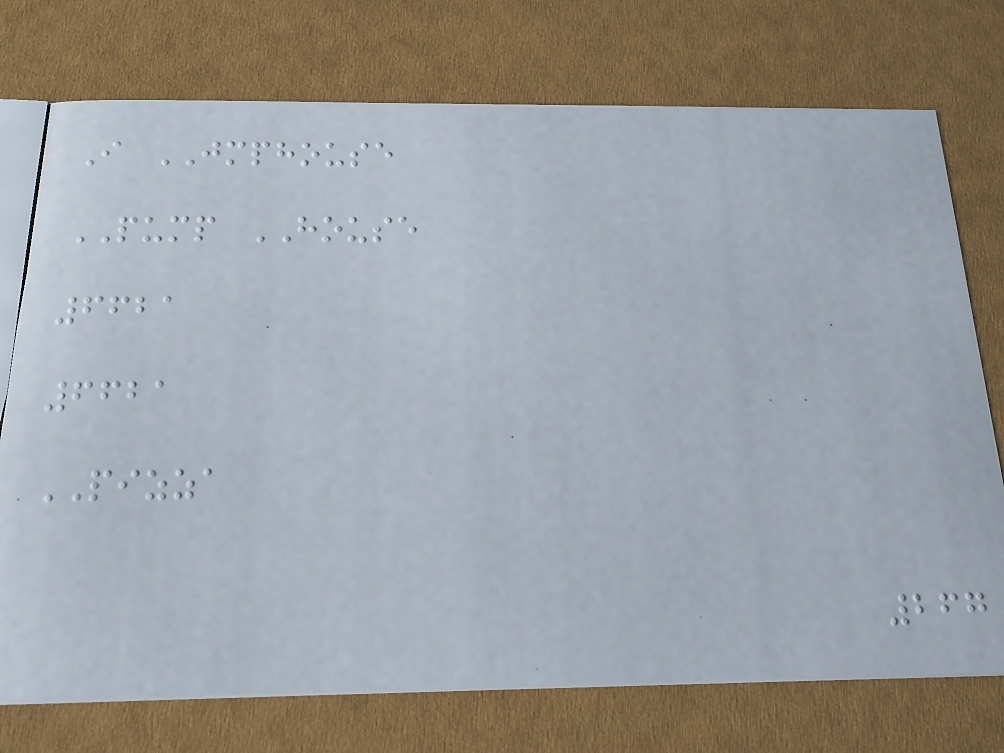I JMPHOUSE
PUMP HOUSE
6621
6621
PIZZA
267
